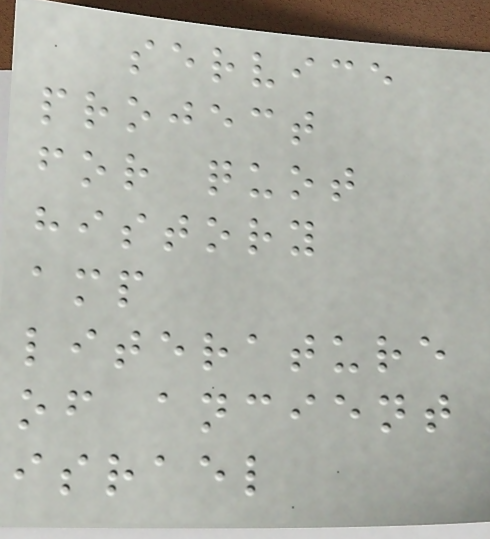service
project
for quot
history
amp
literature
of ancient
israel
